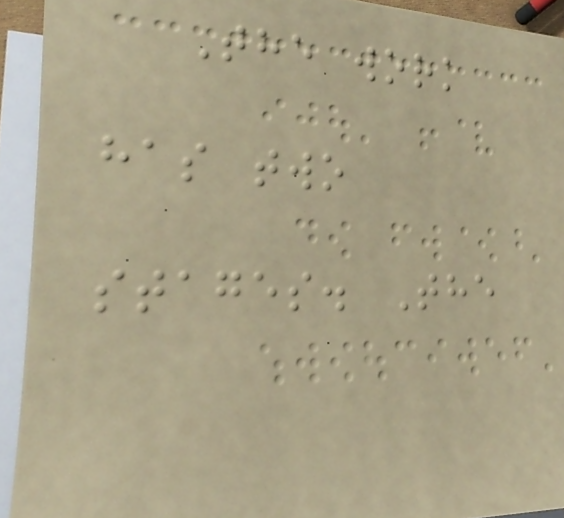The work
has two
stages. The
